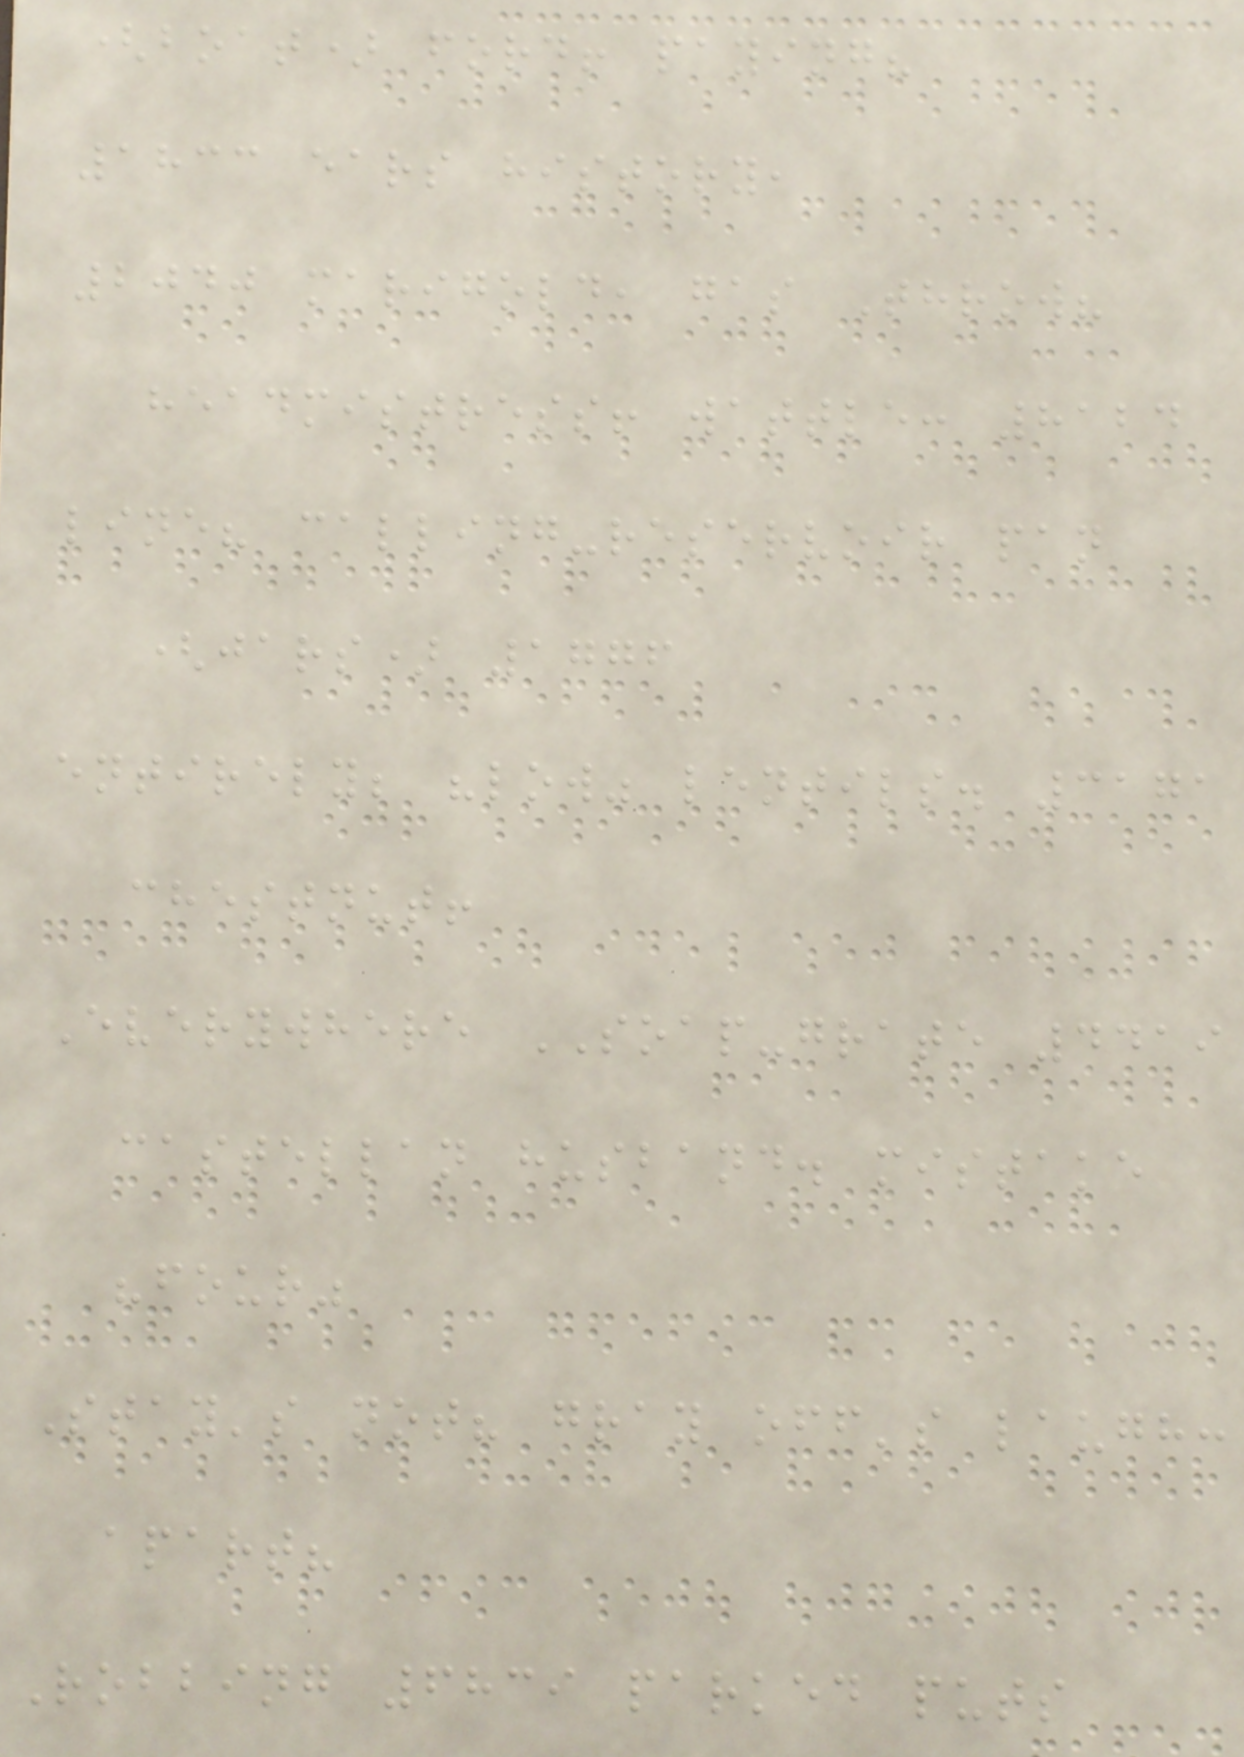(boat) ford! paying?
1833 ears history,
2040 marigold, gas Throw?
headmistress! wattle: 8124
line? calling-reservoir pan
(jars) 1776
entirely; "low" lentils. 3171
chestnut!
Everywhere SOAP-grate 4419
castellan husband. mistake
"four"
Stay's not? gray off's laugh:
apart?
Robbing 6839 parked puts
